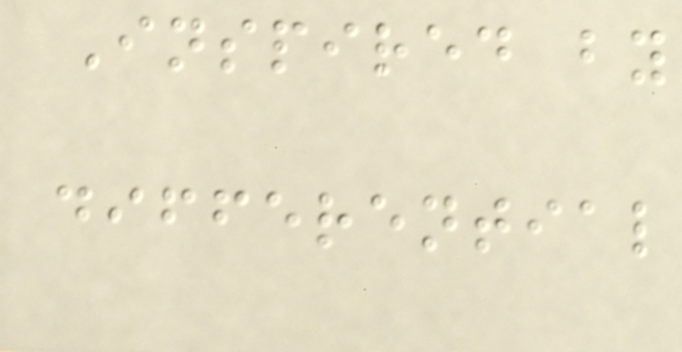Inspired by
differential
